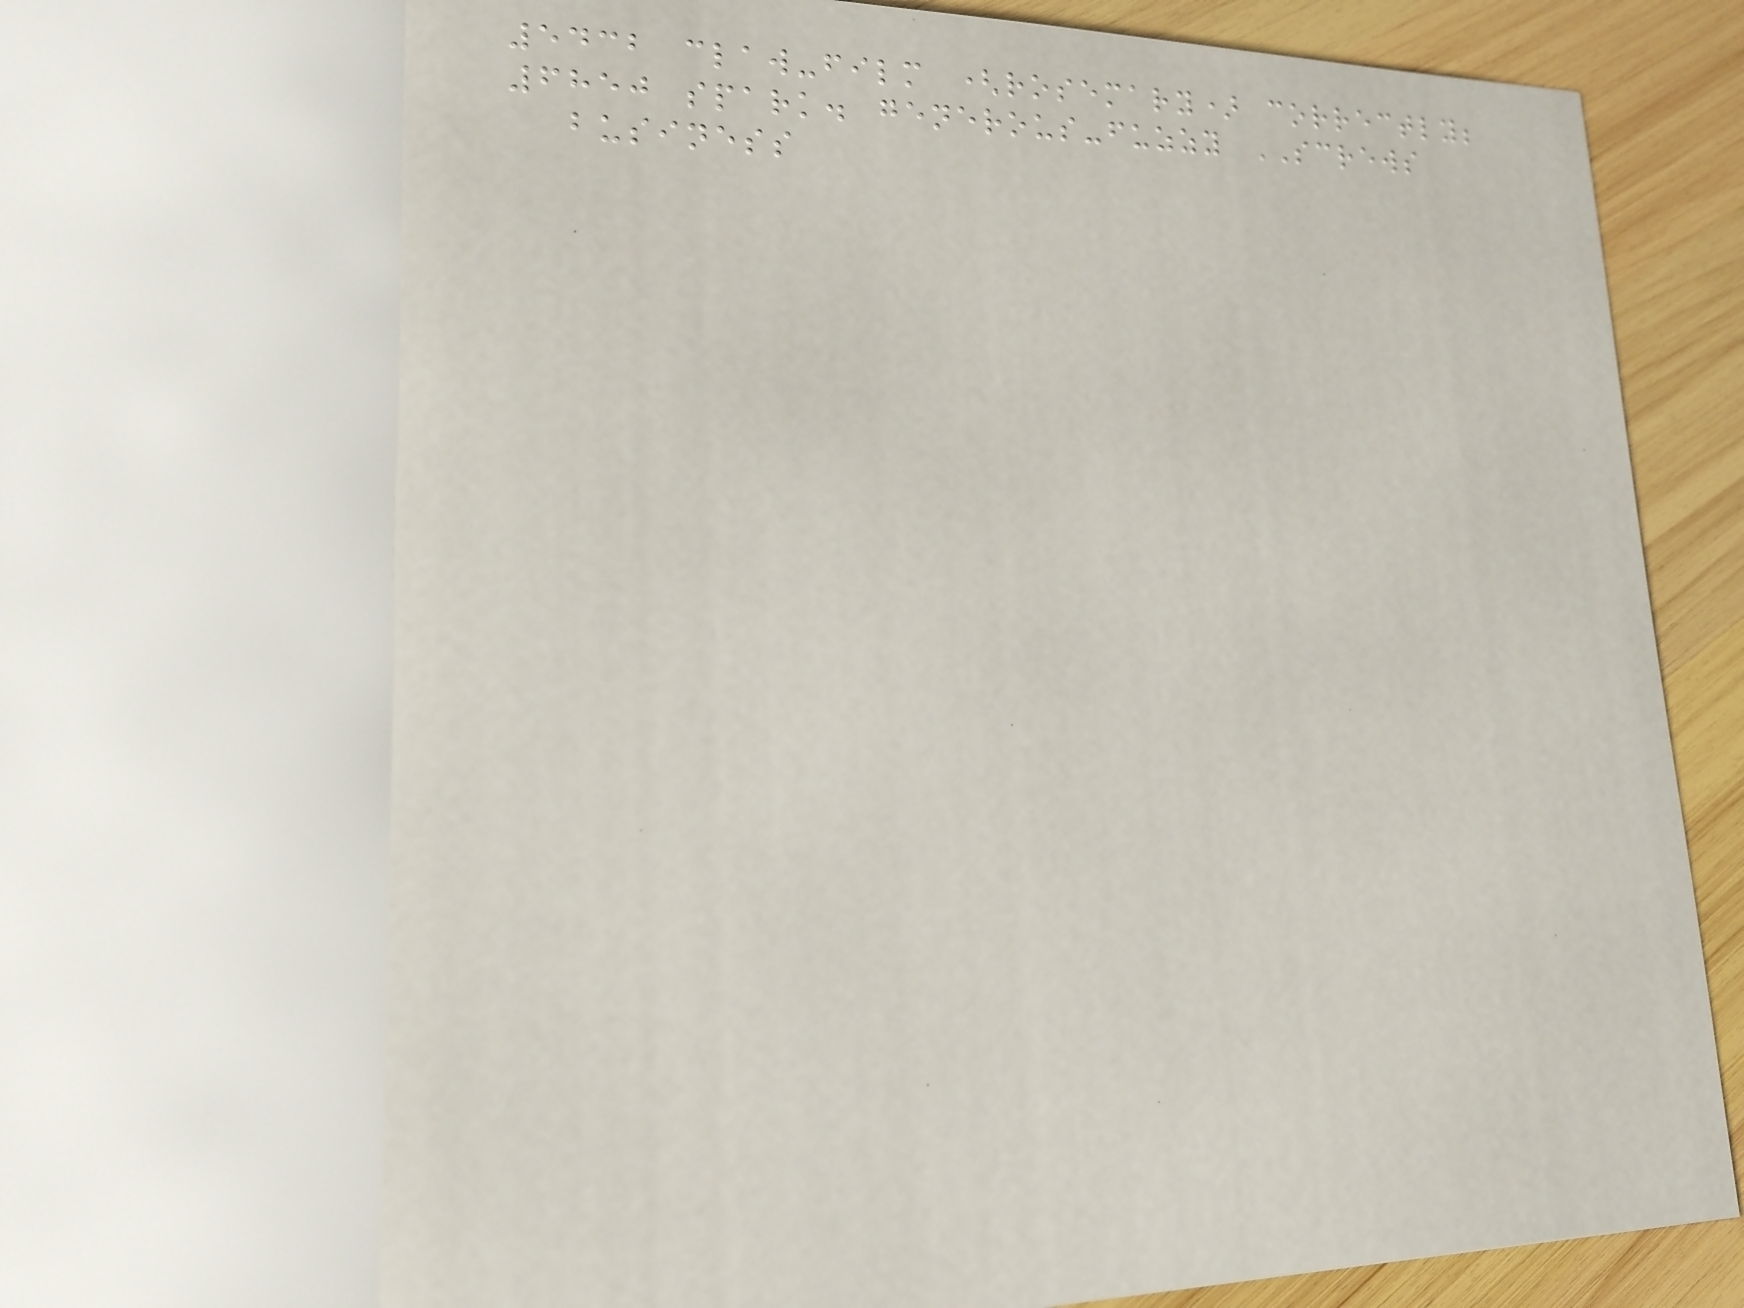5432 claw-film (rosemary) correctly;
6850 spark. generous-fuzzy SCREWS
business
